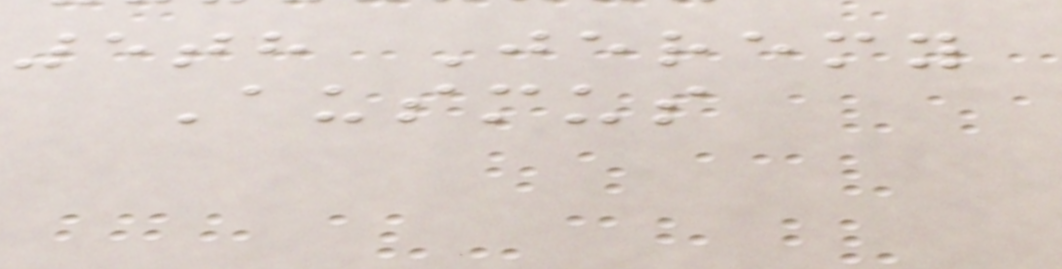5th Jeremy
Ausmus
